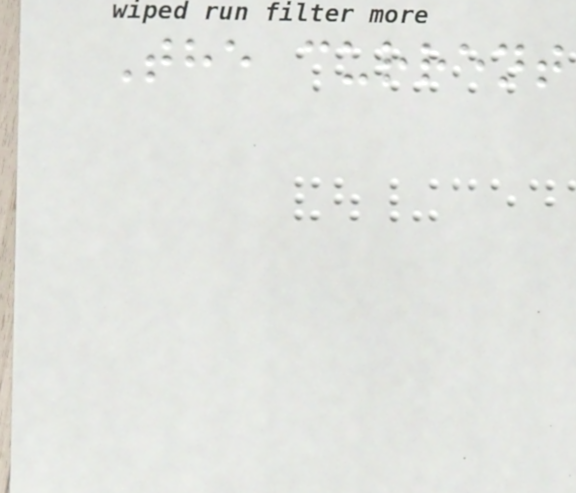The current
